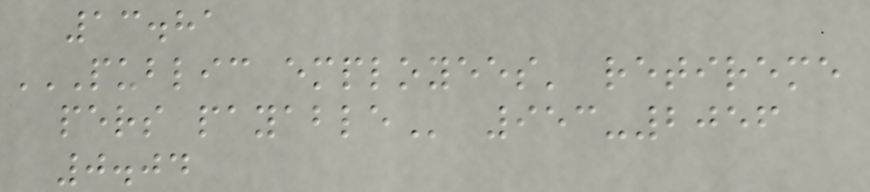13.81
PUBLIC EMPLOYEES' RETIREME
PERS PAYABLE 953-2056
0.04
